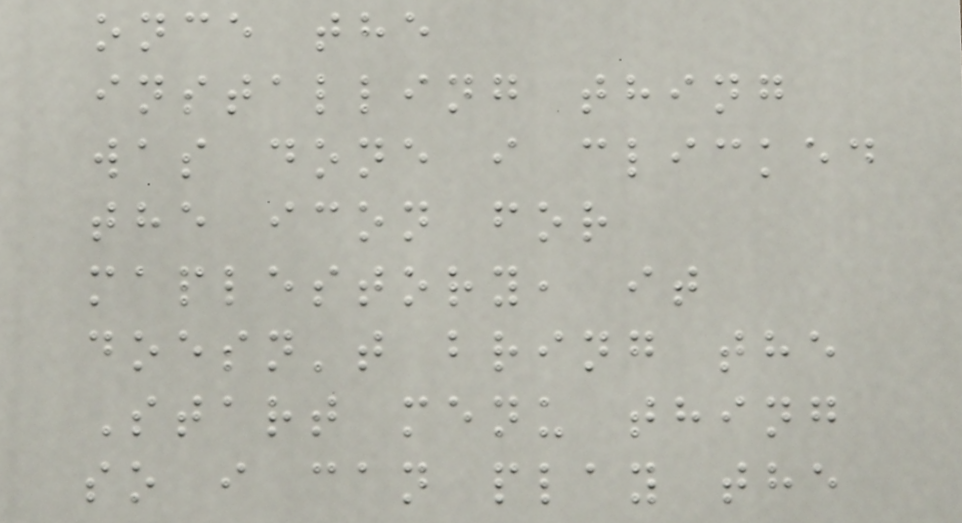once the
installing thing
was done i clicked
the icon for
maplestory, it
doesn't bring the
Start menu thing
so i can play the
